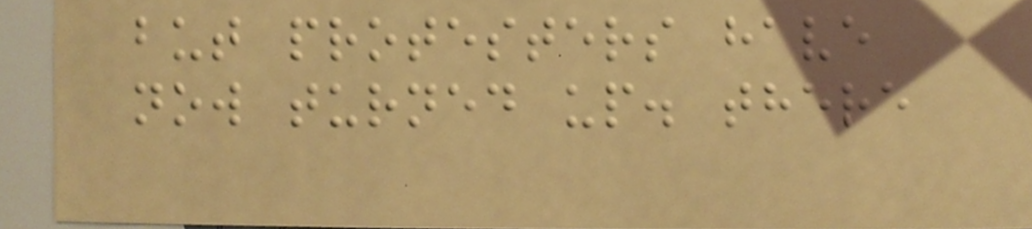but protesters have
now turned up. there
